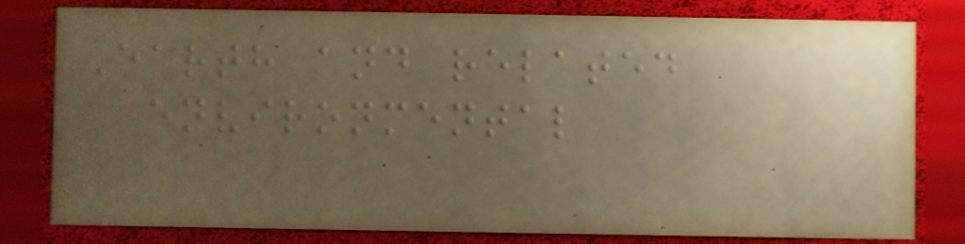Earth and related
environmental
